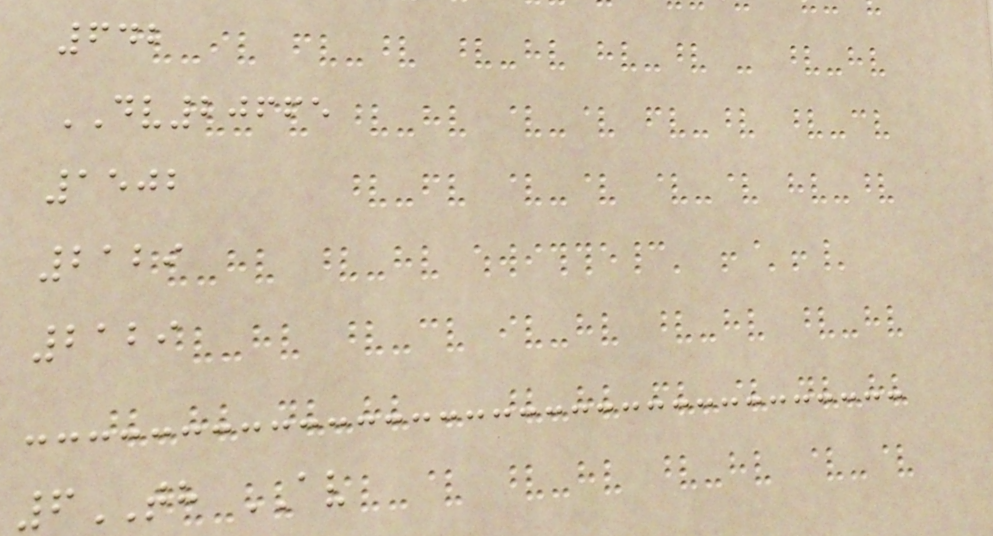642
DV20665
1502
2129
2129
6TH AV
